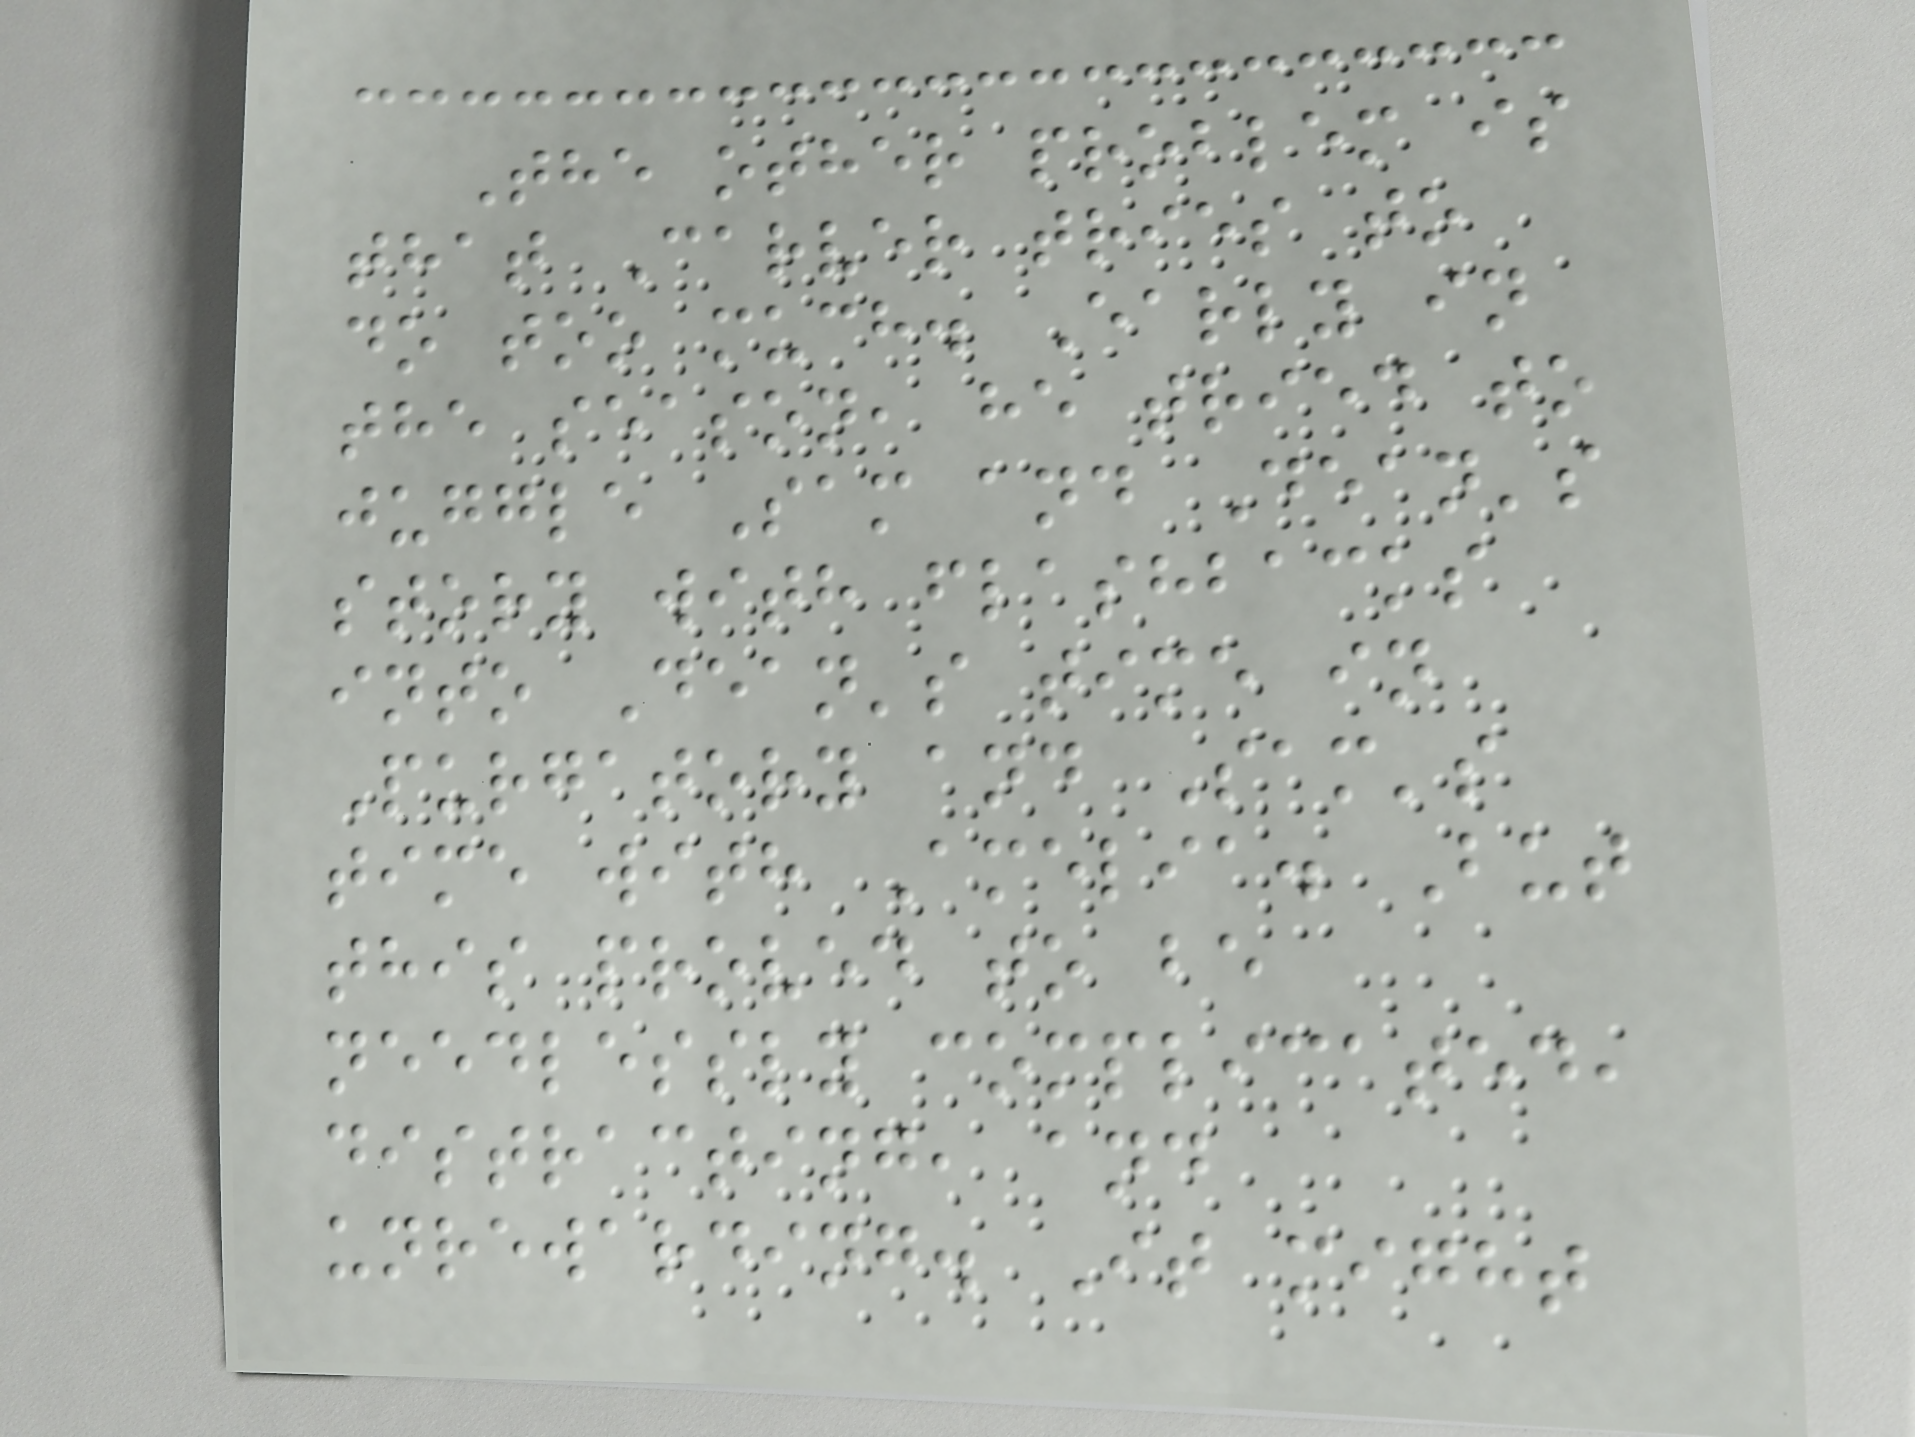The other problem is
that Carver tries to
do too much. Early in
the season, he tried to
juggle Sam and Dean's
story with flashbacks
into Dean's time in
Purgatory and Sam's
time with Amelia. But
this proved to be
needlessly complicated,
distracting, and
unrewarding. It might
